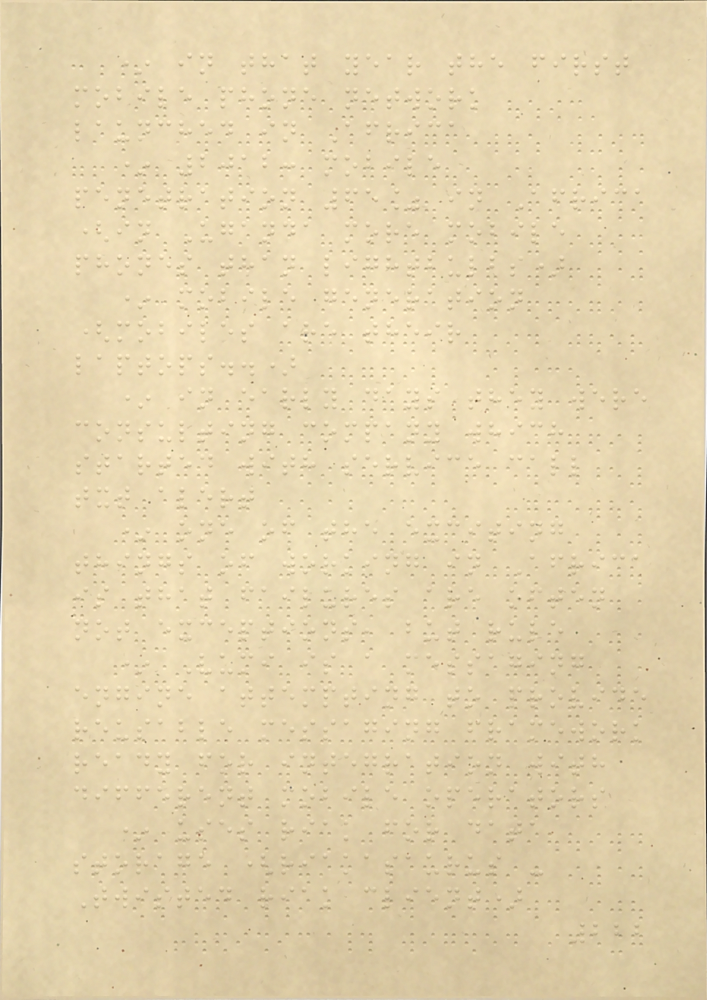* in that year the first
mobile phone network
launched in Africa
* 2012: mobile
penetration 65% in Africa
(in Uganda more mobile
phones than lightbulbs)
* mobile generation
(mobiles are their
laptops..)
* in early days they were
consulting company which
started with service call
txt alert
* one of the exciting
things of working in Africa
is that failures are often
not exceptions, but rule
* Vumi is a messaging
engine attempting to provide
reusable messaging framework
ready for integration with
different mobile operators
* uses riak for data
storage (riakasaurus -
Twisted riak client)
222
